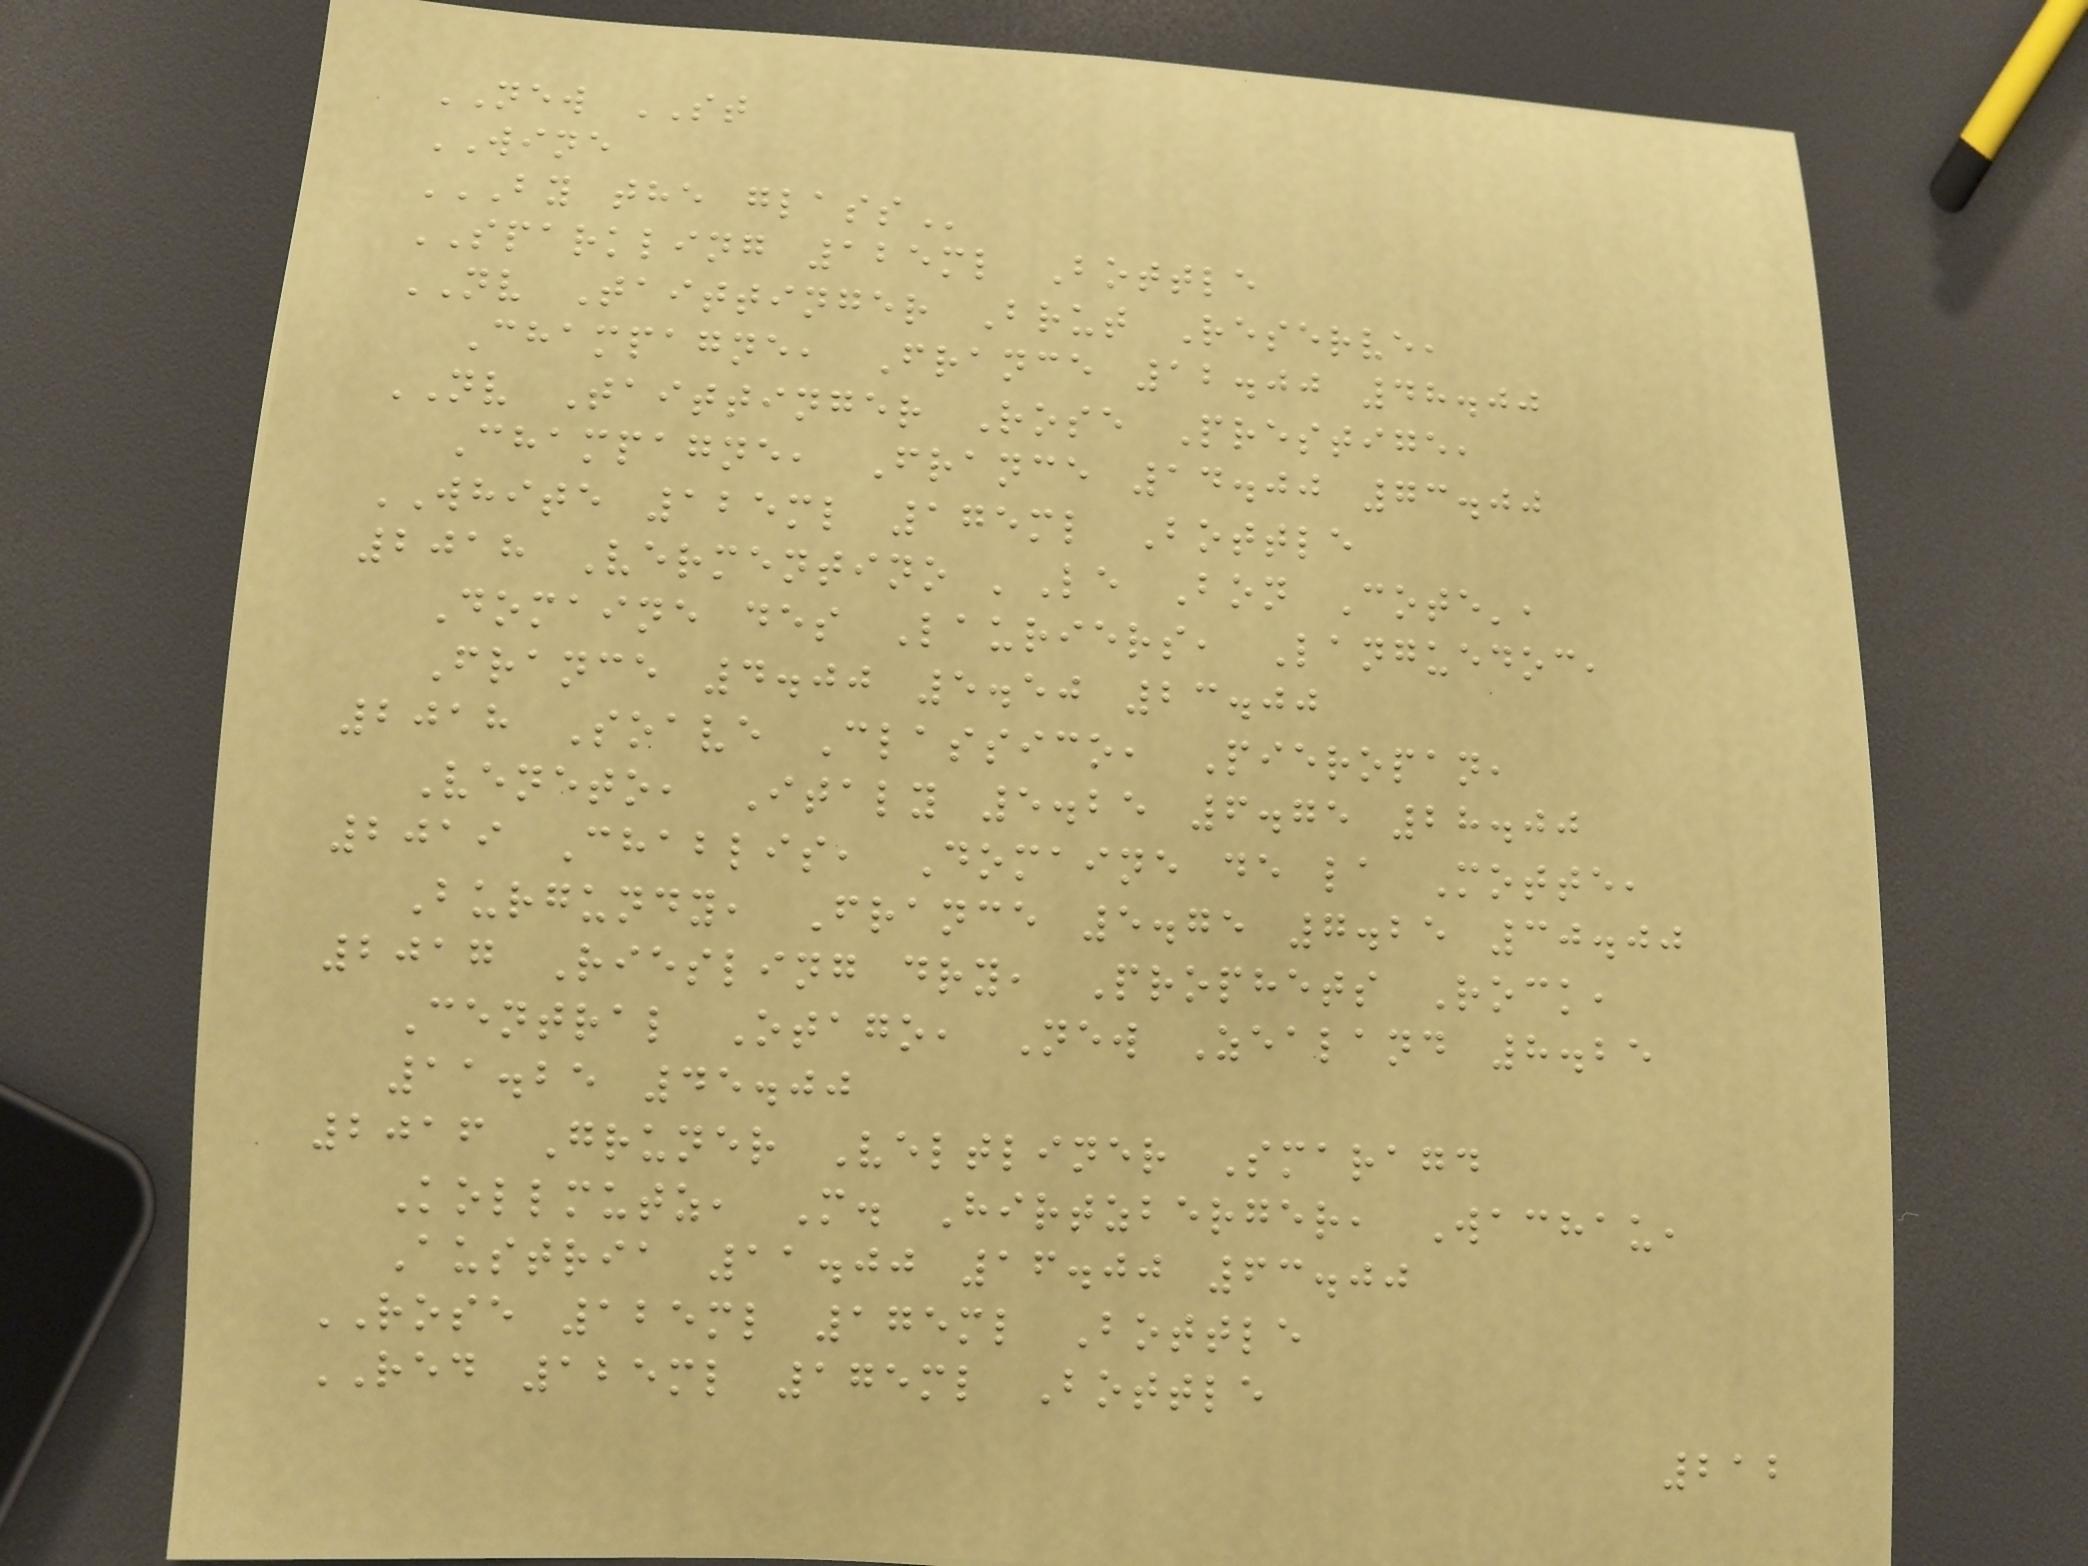NEW ST
WINE
BY THE GLASS
SPARKLING 125ml Bottle
NV Taittinger Brut Reserve,
Champagne, France 12.00 48.00
NV Taittinger Rose Prestige,
Champagne, France 14.00 73.00
WHITE 125ml 175ml Bottle
2018 Vermentino 'Le Bon Cote',
Domaine des Lauriers, Languedoc,
France 4.00 5.50 23.00
2018 Soave Classico, Pieropan,
Veneto, Italy 5.25 6.75 28.00
2019 Chablis, Domaine de la Motte,
Burgundy, France 5.75 7.25 30.00
2017 Riesling dry, Prophets Rock,
Central Otago, New Zealand 8.25
11.25 45.00
2016 Gruner Veltliner Smaragd
Kollmutz, M. Hirtzberger, Wachau,
Austria 11.00 16.00 63.00
ROSE 125ml 175ml Bottle
RED 125ml 175ml Bottle
212
